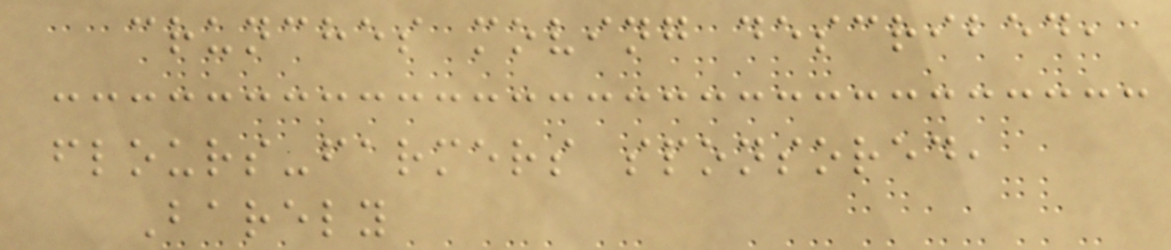crunches moving described,
flours-farmers sponsored,
Barely
